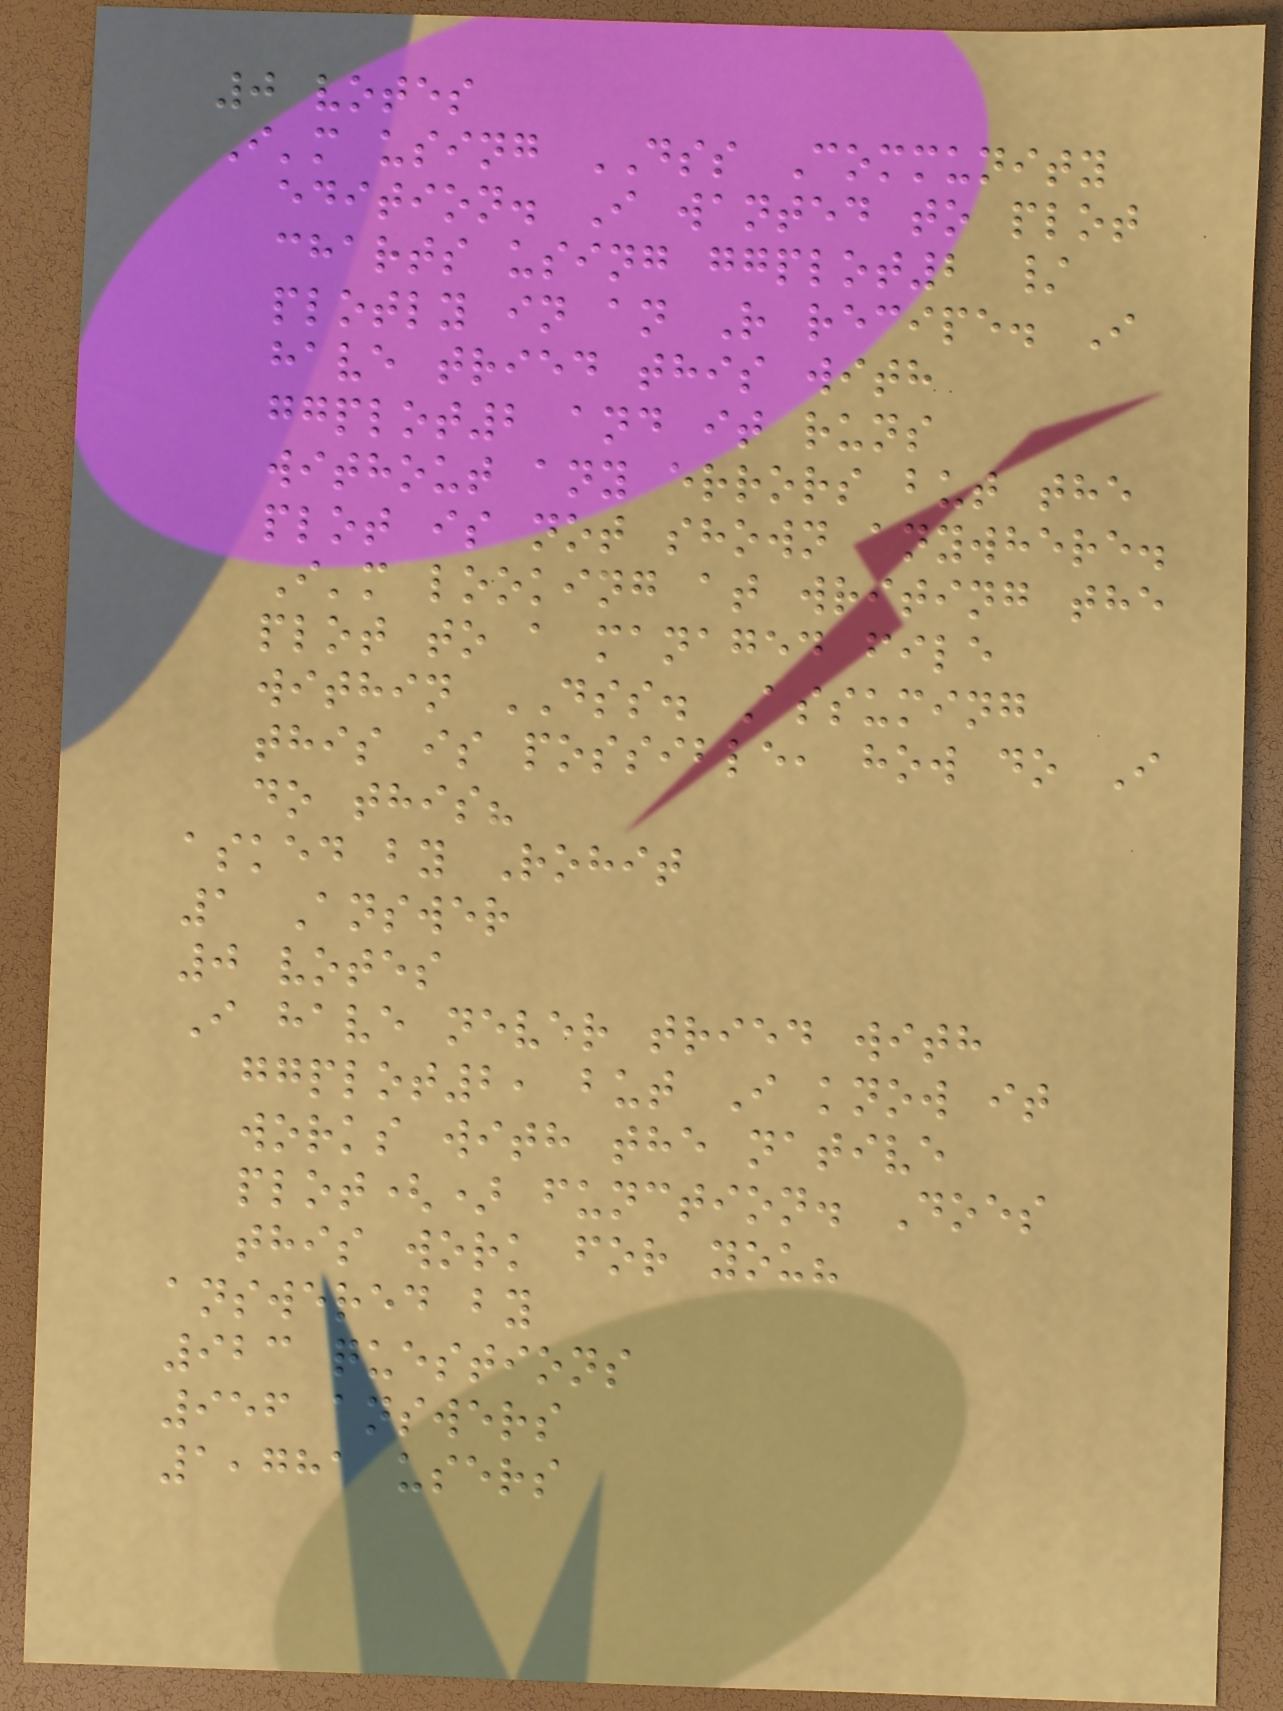0 votes
I'm using DSS Community
edition. I wanted to plot
charts using ggplot2 /
plotly in an R recipe. I
have tried this with
ggplot2 and it runs
without any errors but the
plot is not shown anywhere.
I'm looking at writing the
plot to a managed file
within DSS. Assuming
this is possible, how do I
do this?
asked by Rohit
1 Answer
0 votes
I have never tried with
ggplot2, but I know it
works with the native
plot() function. Does
this work for you?
answered by
923 questions
956 answers
1,781 users
